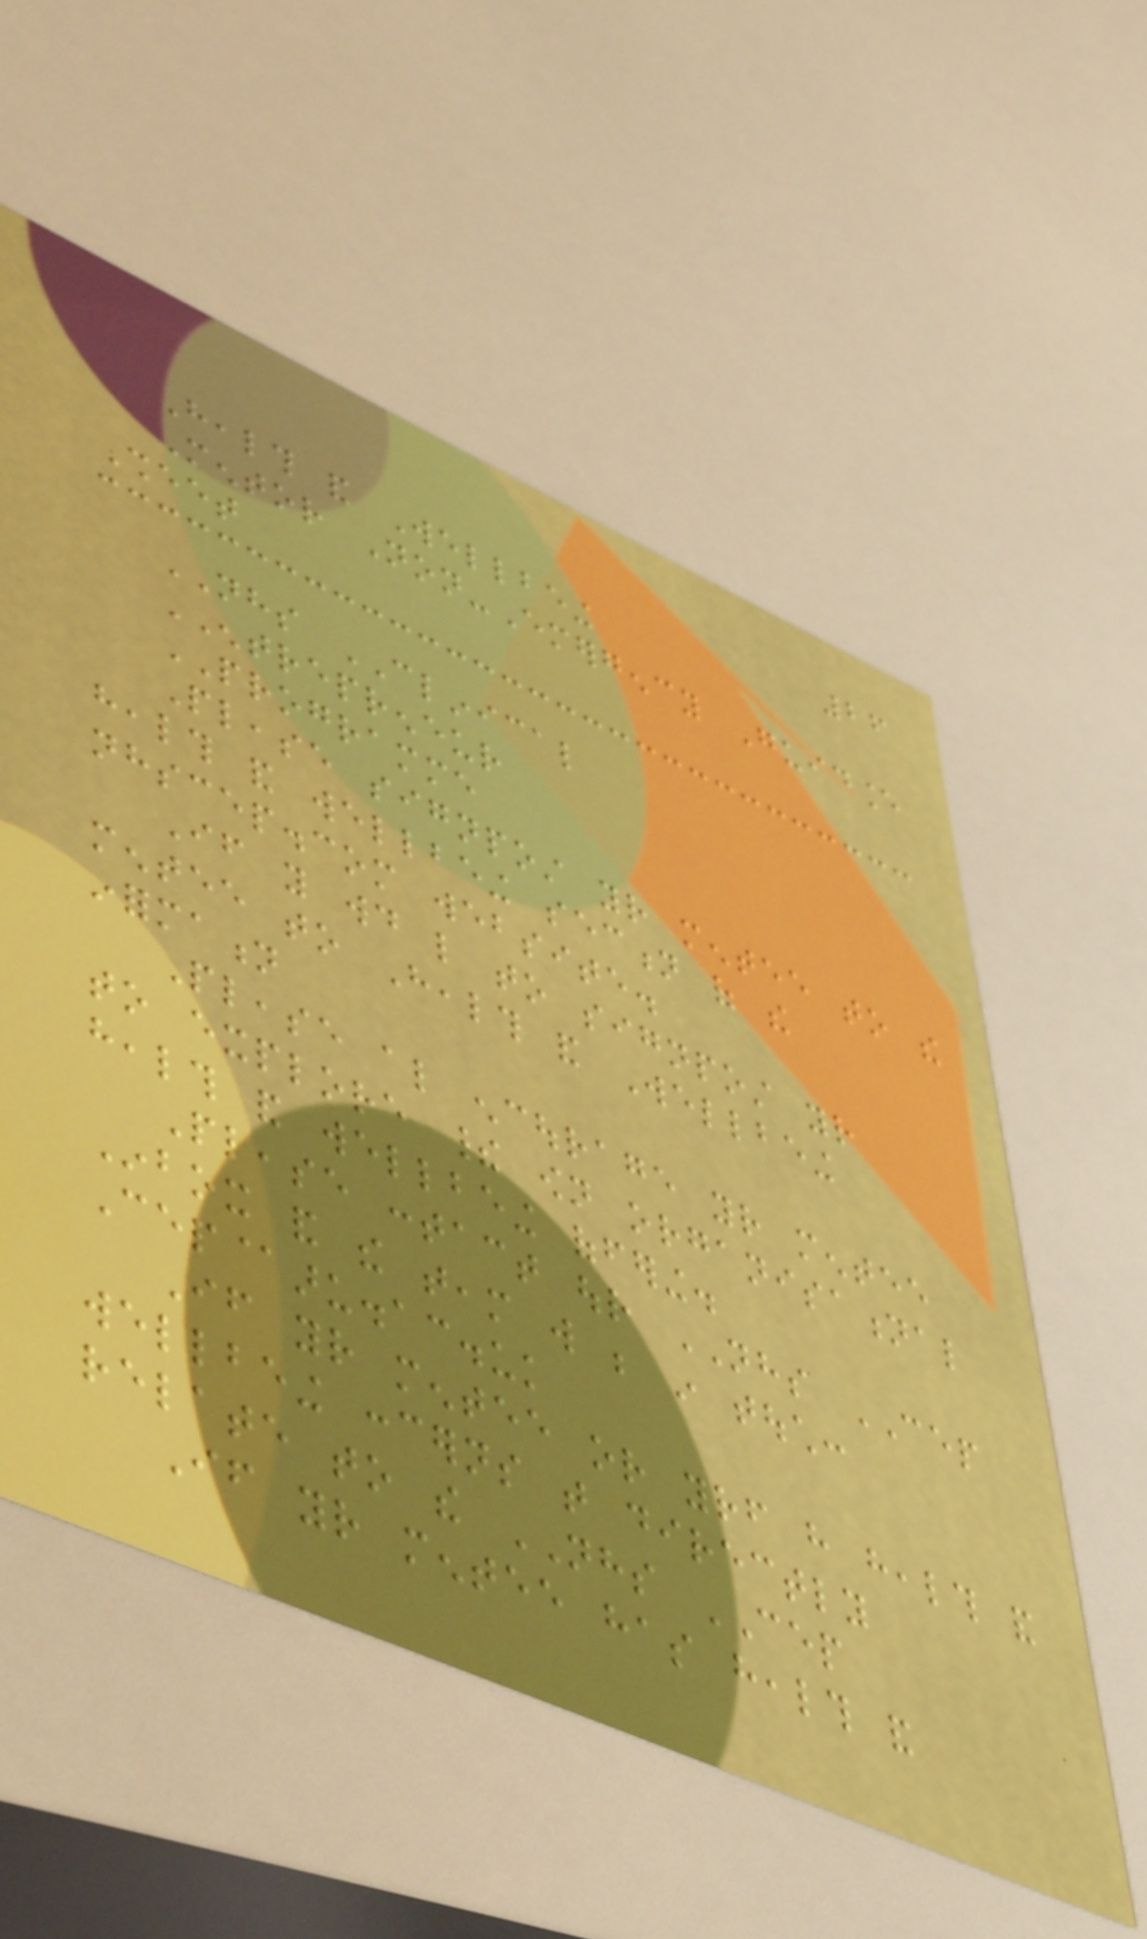26
Health and Wellbeing
Mentor Non-Emergency Guidance
Sheet
NHS CLINICAL
ENTREPRENEUR
PROGRAMME
Please signpost your mentee to the
health and wellbeing section of the
nhscep.com website.
If you would like to signpost your
mentee to Health and Wellbeing
information
Please also encourage your mentee
to explore their own organisational
health and wellbeing offering.
Please contact our NHS CEP
Inbox and the team will be in touch:
Cep@aru.ac.uk
If your mentee or yourself have health and
wellbeing concerns that directly
relate to the NHS CEP
If your mentee has health and
